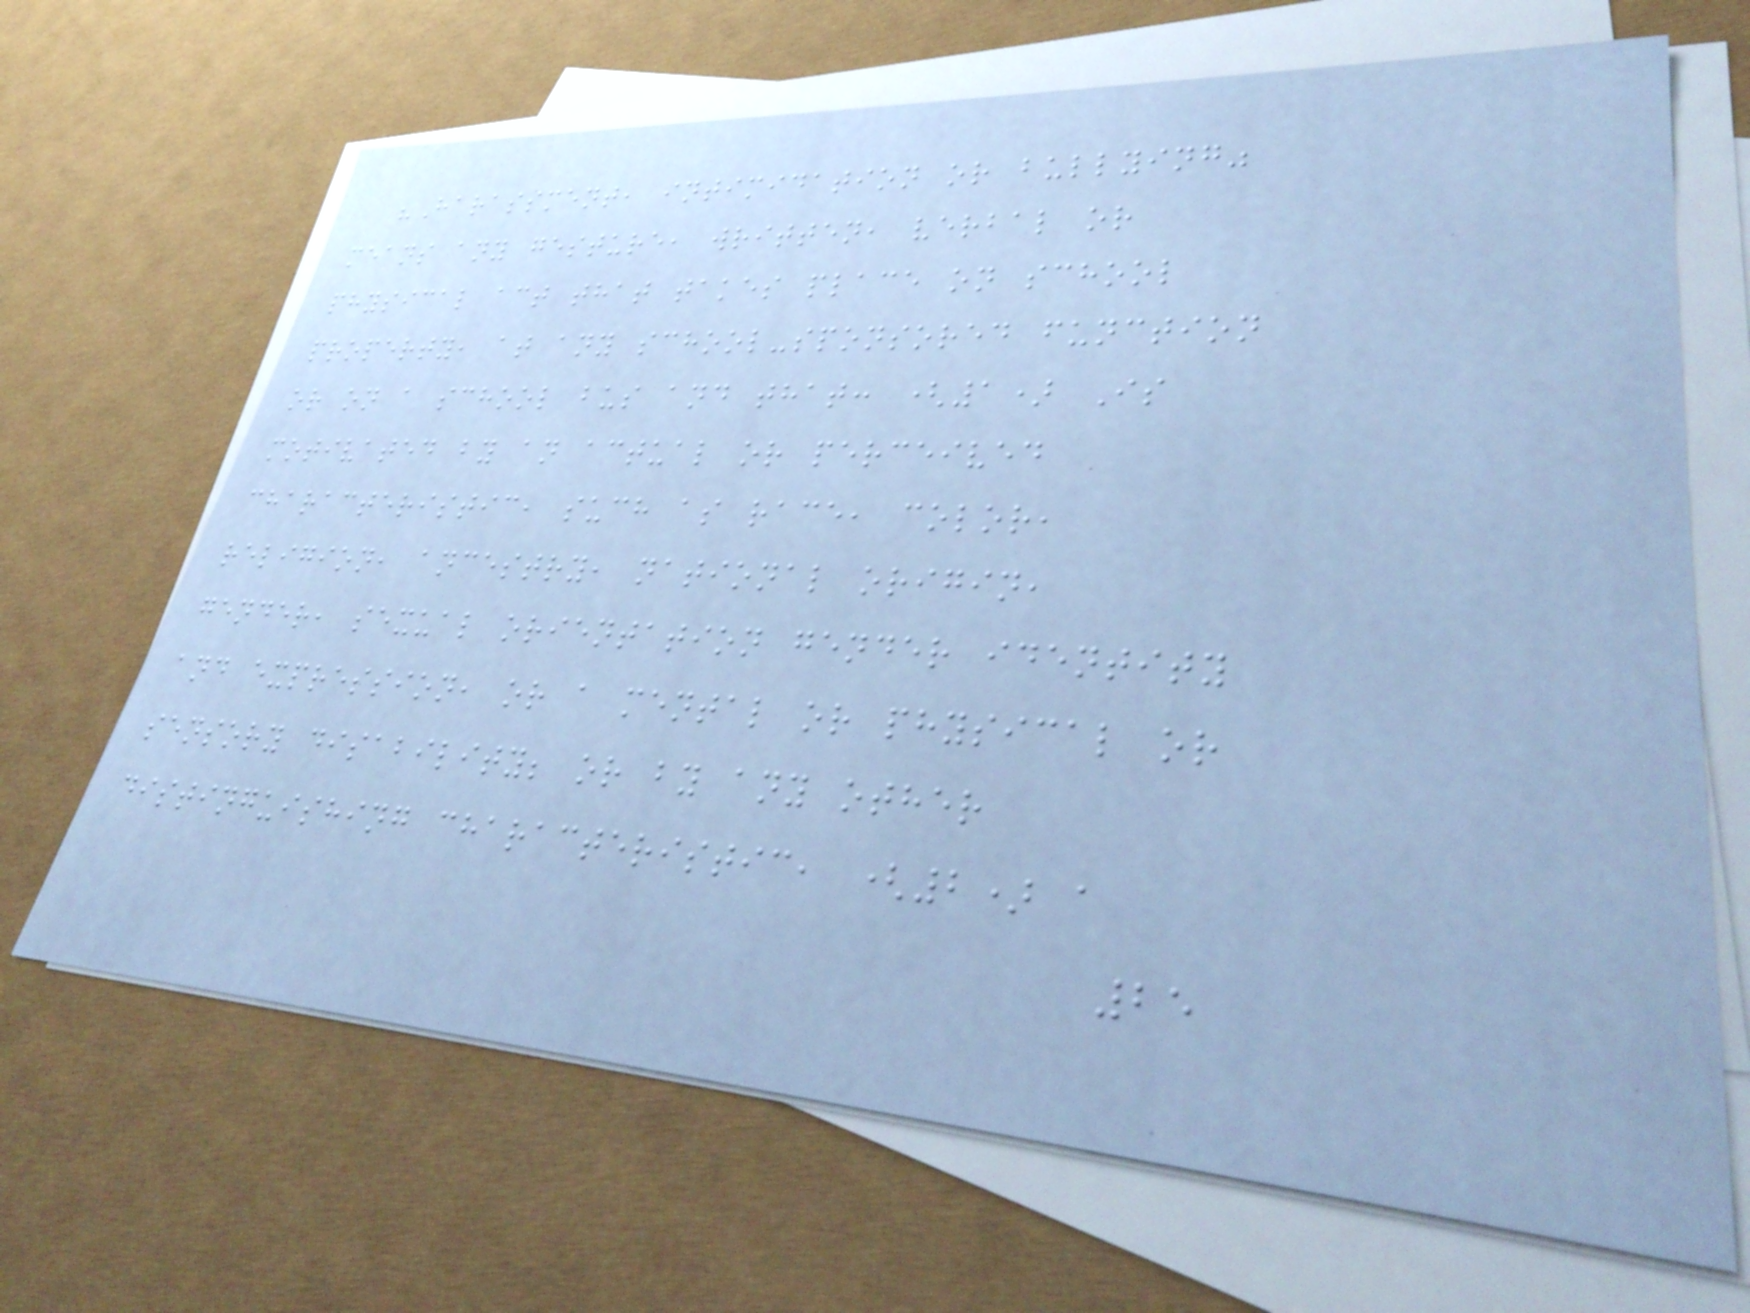"Harassment, intimidation or bullying"
means any gesture, written, verbal or
physical act that takes place on school
property, at any school-sponsored function
or on a school bus and that: (1) Is
motivated by an actual or perceived
characteristic, such as race, color,
religion, ancestry, national origin,
gender, sexual orientation gender identity
and expression, or a mental or physical or
sensory disability; or by any other
distinguishing characteristic, (2) a
25
